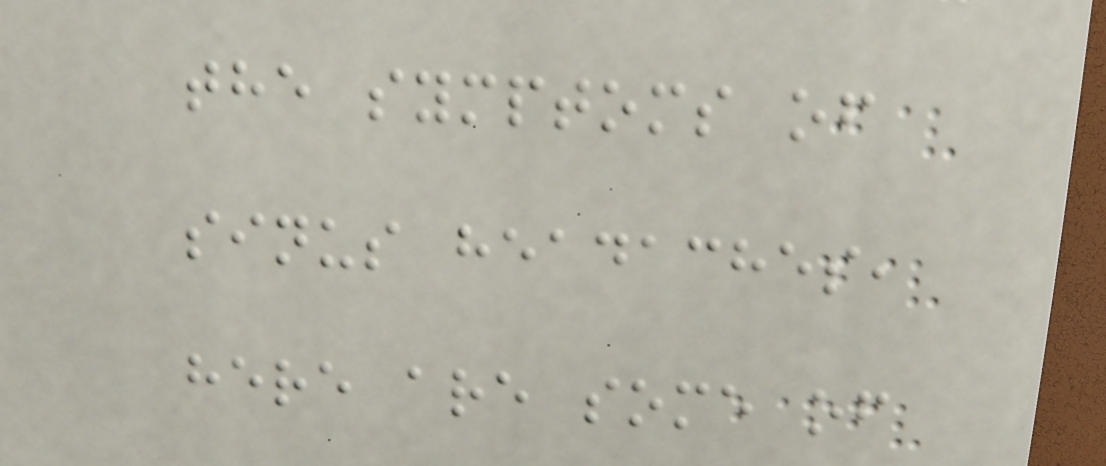the symptoms of
sinus headaches,
here are some of
